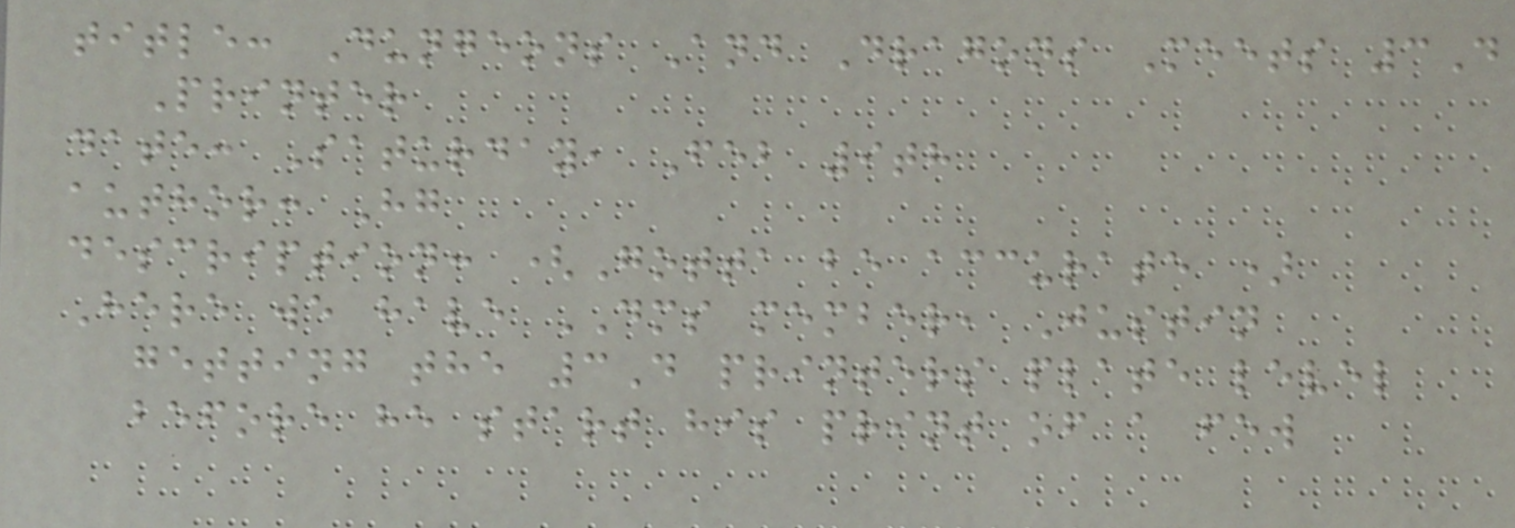title: Dungeons And Dragons Meets 3D
Printer
date: Saturday, Feb 9th
author: Hg
description: (Gotta be accurate )
Here we have DMS member, Justin
getting the 3D printers plate level
before he start his print of a few
